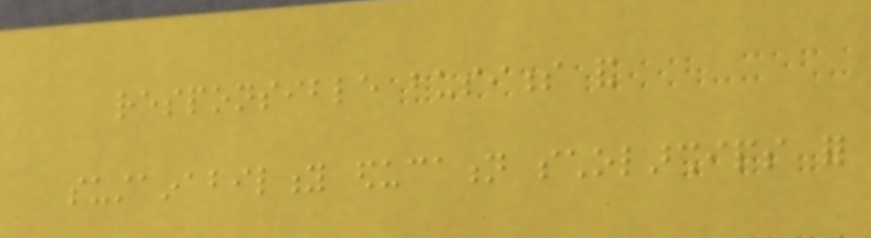responsible business and
sustainability education scholarships for
